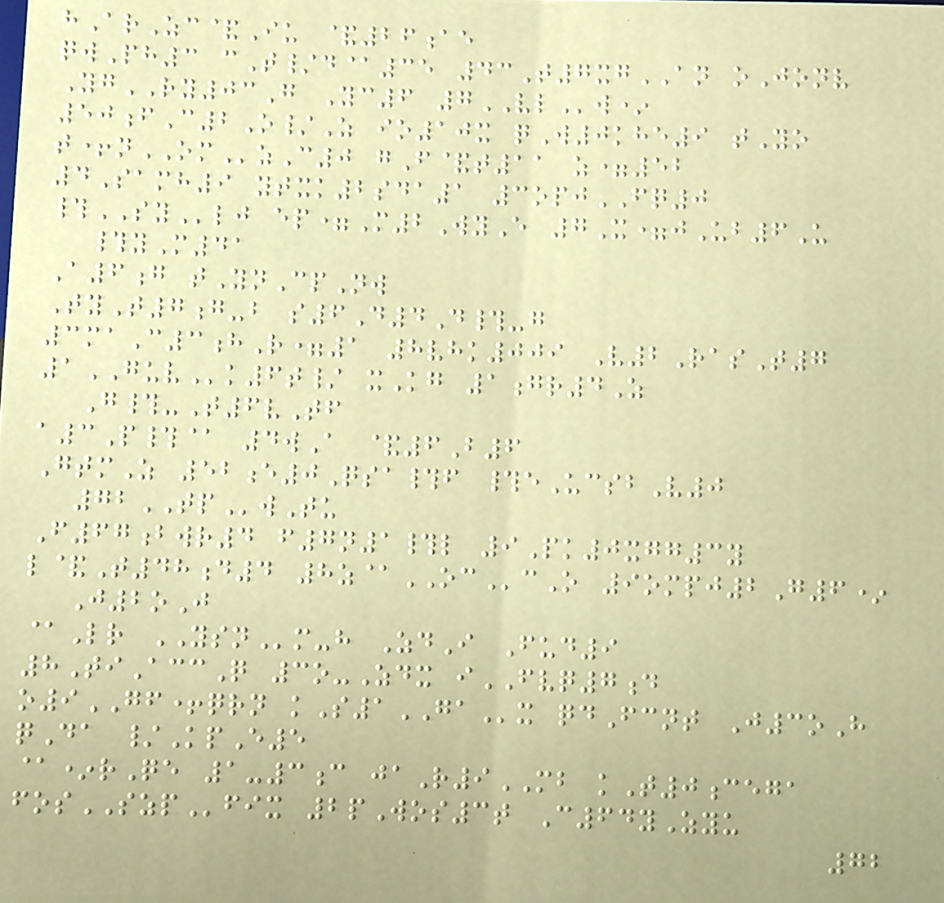hArZc&Iu &26ae
qwPh3 cT/d@35 43T7xgAN oJonv
YgRY03G Yc6 7VLw*
50fC2O/Z io10x qW0khe9 tYo
t+nOMzC0 gF&t11 z=52
4Samh9 ytxk2sda1 3opjFQ0
#SYlj ep=M2WyE 7X=jUb6U
#yM41
A6g tYnCpNw
TyT7g-b s6D4D#-g
3maC3hR=1 8vhk009 V2RasT7
1GUVk6t/ xKg 1gr4Z
G#-T6vTf
a3P#@ 4wA &6B6
GtmZ 52e0Qsa#f #eUcsbV0
72TPwTu
F67bwr4 f7n1#l 9Pk0xgg3y
l&T48d4 8z@OCcO 9ompj2G6*
J2oJ
@Lr YSNm-h ZdI Fud9
8TiAccQ 3o-Zdx iFVQ7d
o9GF+qrn kS1GAx qdFcnt J3oH
qDa /KpE5
@*rQe 1-3c jaR9MB kT0cega
fosSZPfix 2pWos3t C64yZyu
72
